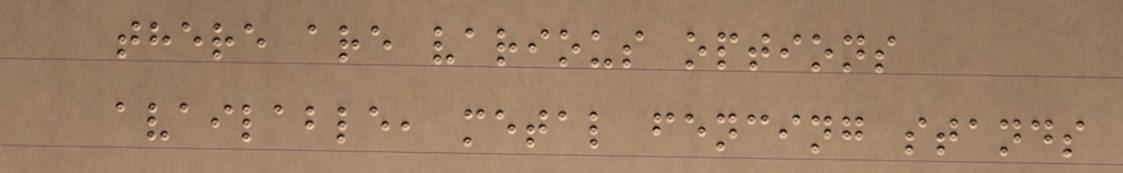there are various options
available, metal fencing stands
